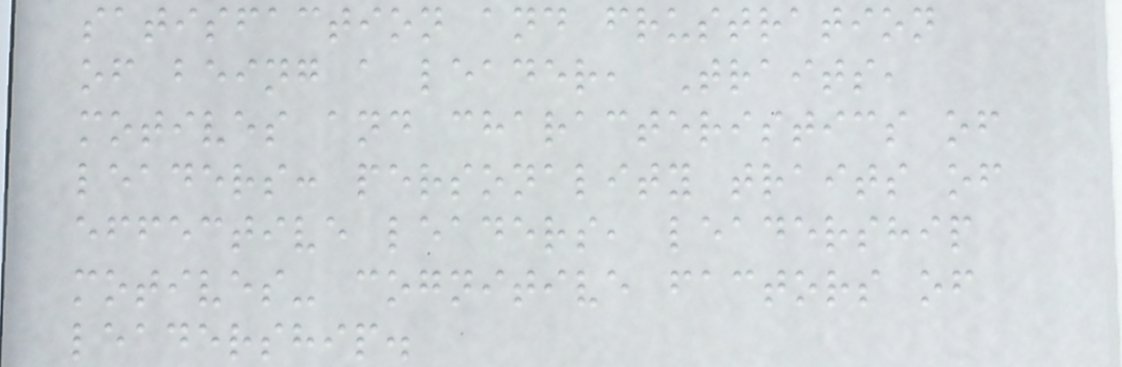satisfaction and frustration
of being a leader, Traits,
motives and characteristics of
leaders: personality traits of
effective leaders, leadership
motives- cognitive factors of
leadership.
